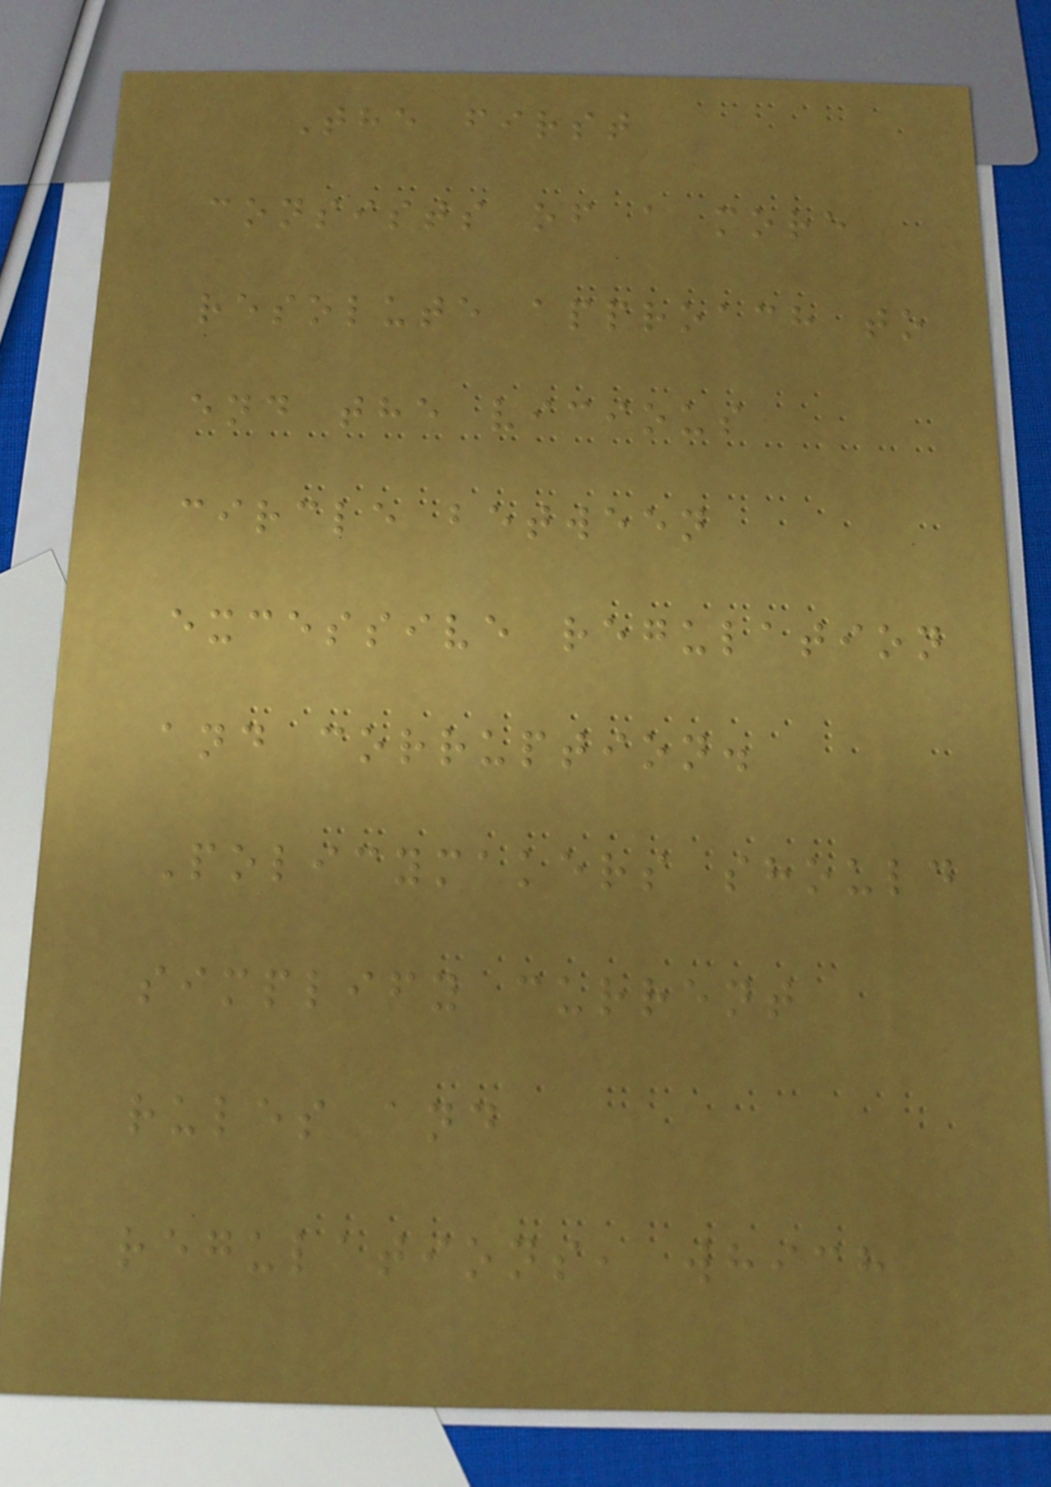The first
consists of a more
resolute approach to
end the vicious
circle between
excessive regulation
and corruption.
Policymakers should
simplify current
rules and
regulations, which
